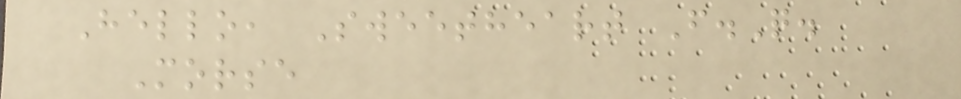Hello, Sweetheart F.Q.
Morse
